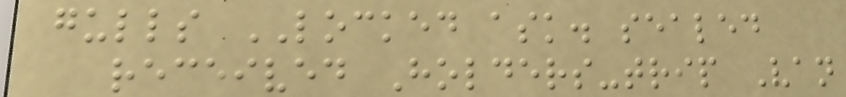gulls LOCKED ask. sealed
received Holders-trip Van
